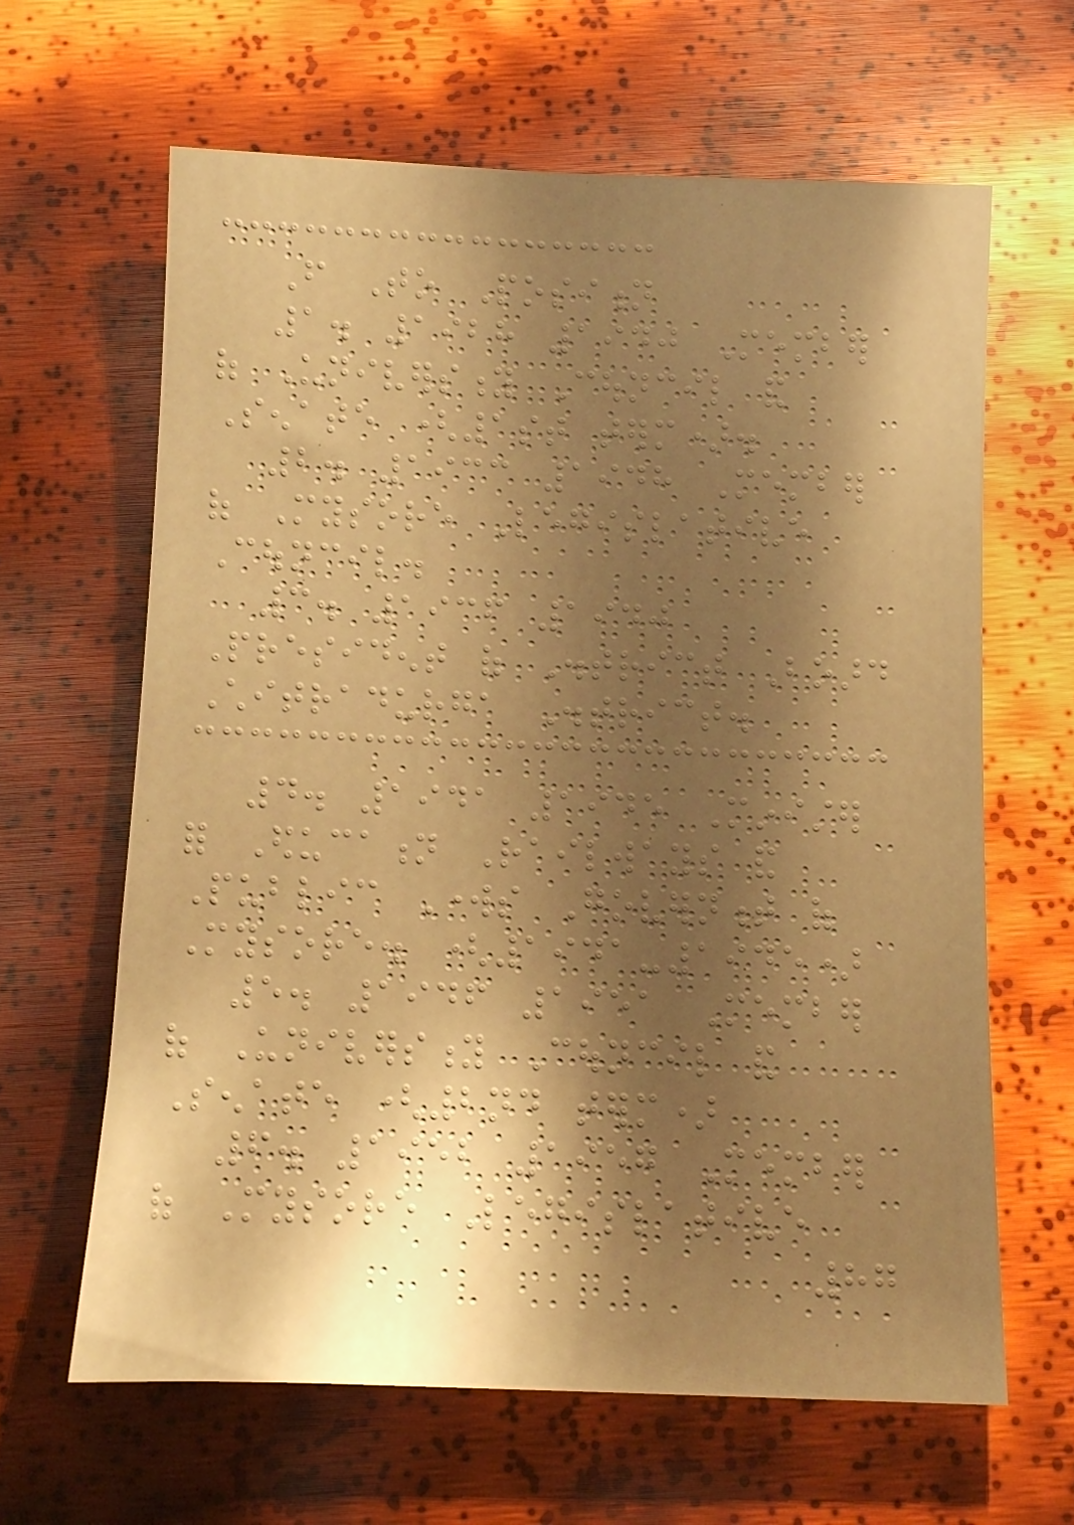From To Position
1. 1928 1940 Member
of University Council and
Senate (1st term).
2. 1933 1948 Member
of Mysore Legislative
Council.
3. 1936 1940
President of District Board
Chitradurga District.
4. 1941 1945 Minister
for Education Railways and
Public Works Government of
Mysore. (1941-1945)
5. 1946 1951 Member
of University Council and
Senate (2nd term)
6. 1952 1957 Member
of Mysore Legislative
87
